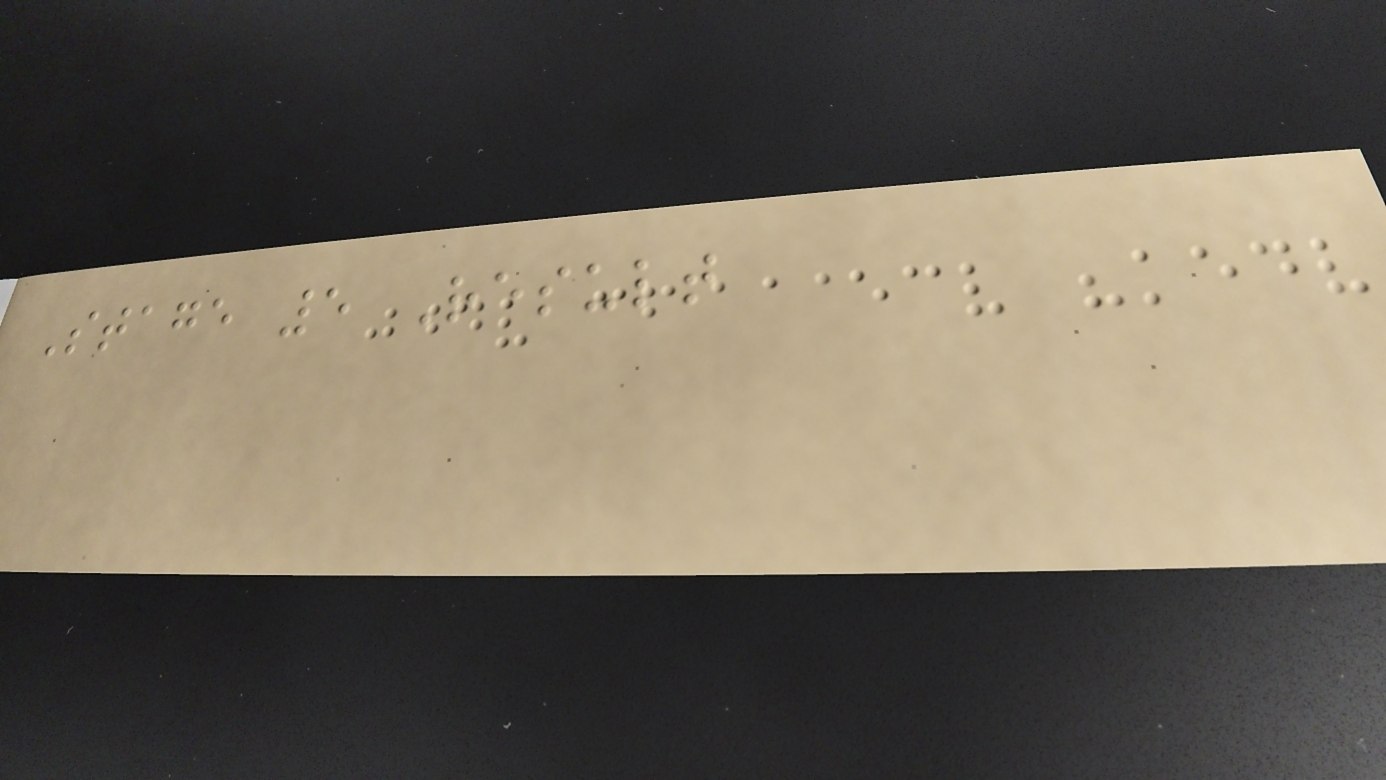Stage 5 Result
